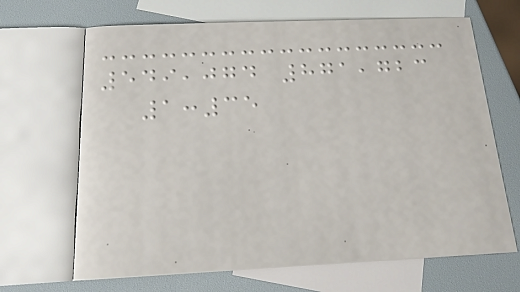549,074 871,723
1:35
